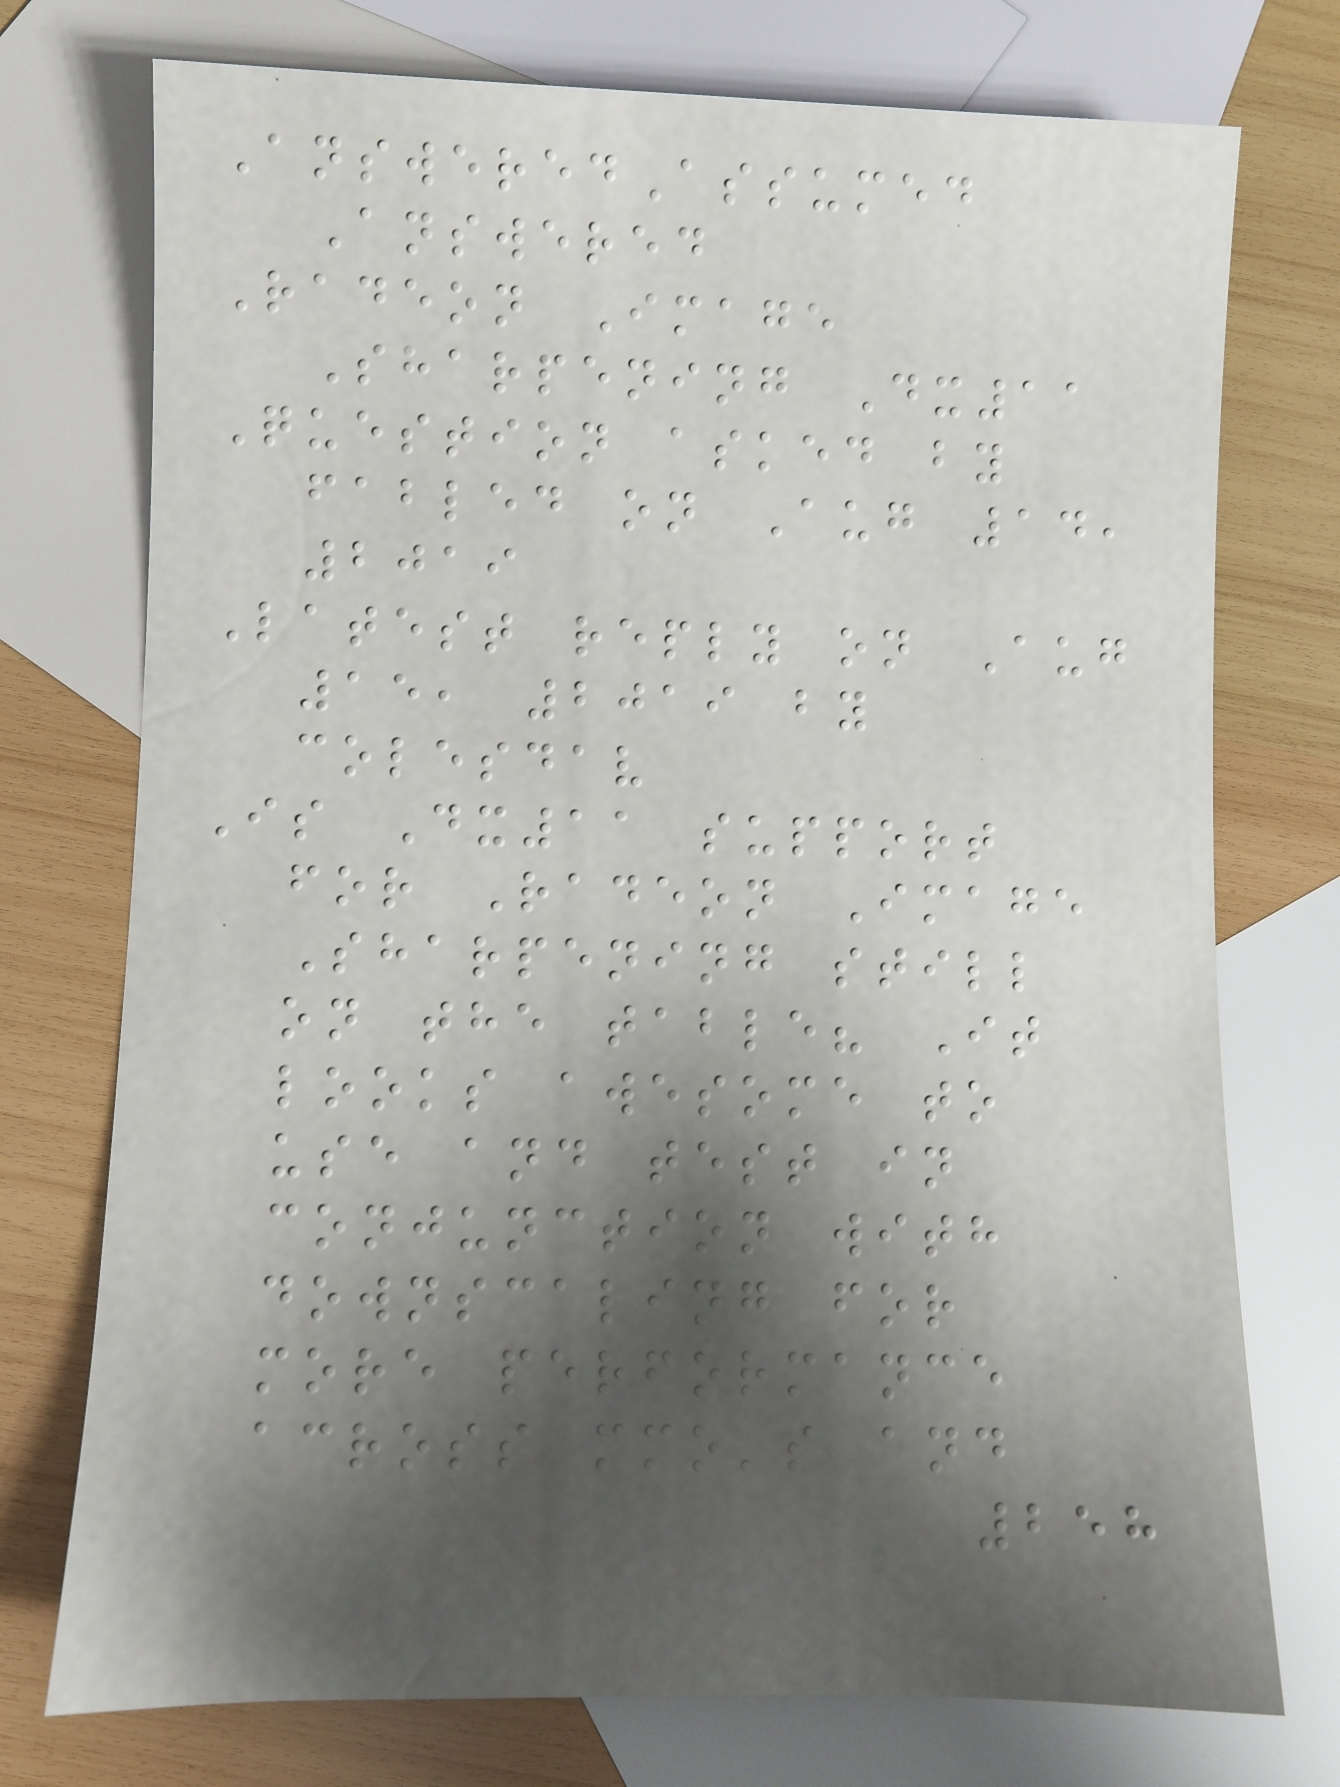AnsweredAssumed
Answered
Radeon Image
Sharpening Dx11
Question asked by
fabled on Aug 14,
2019
Latest reply on Aug
15, 2019 by
colesdav
Is Dx11 support
for Radeon Image
Sharpening still
on the table? It
looks awesome to
use and test in
conjunction with
downscaling for
more performance
across mmo's and
258
